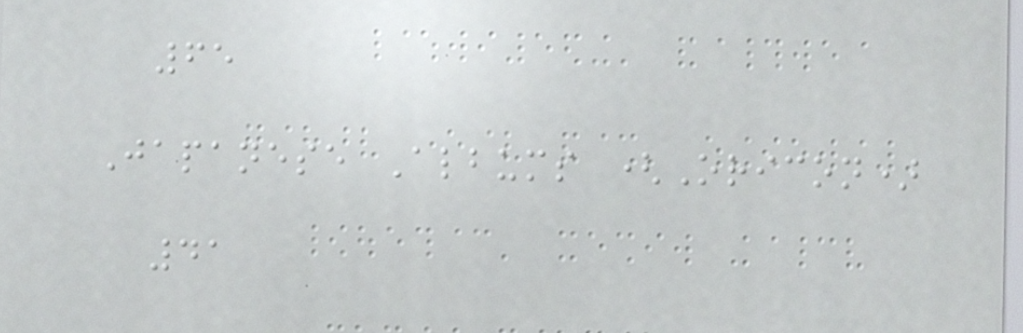65
Japanese Albums (Oricon)
41
